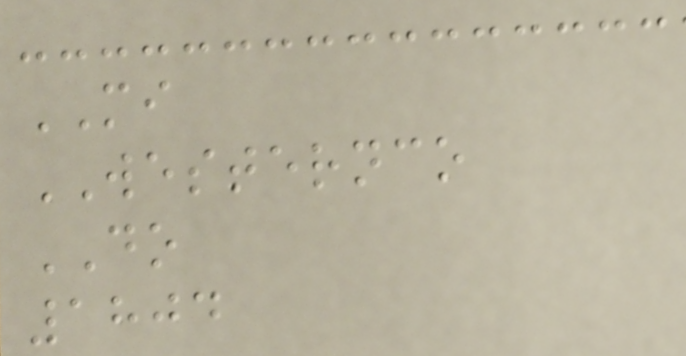MI
WESTERNCO
DO
1804
